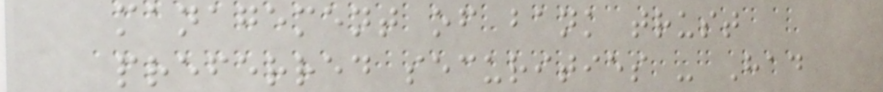management of bank trust
preferred securities - Had
